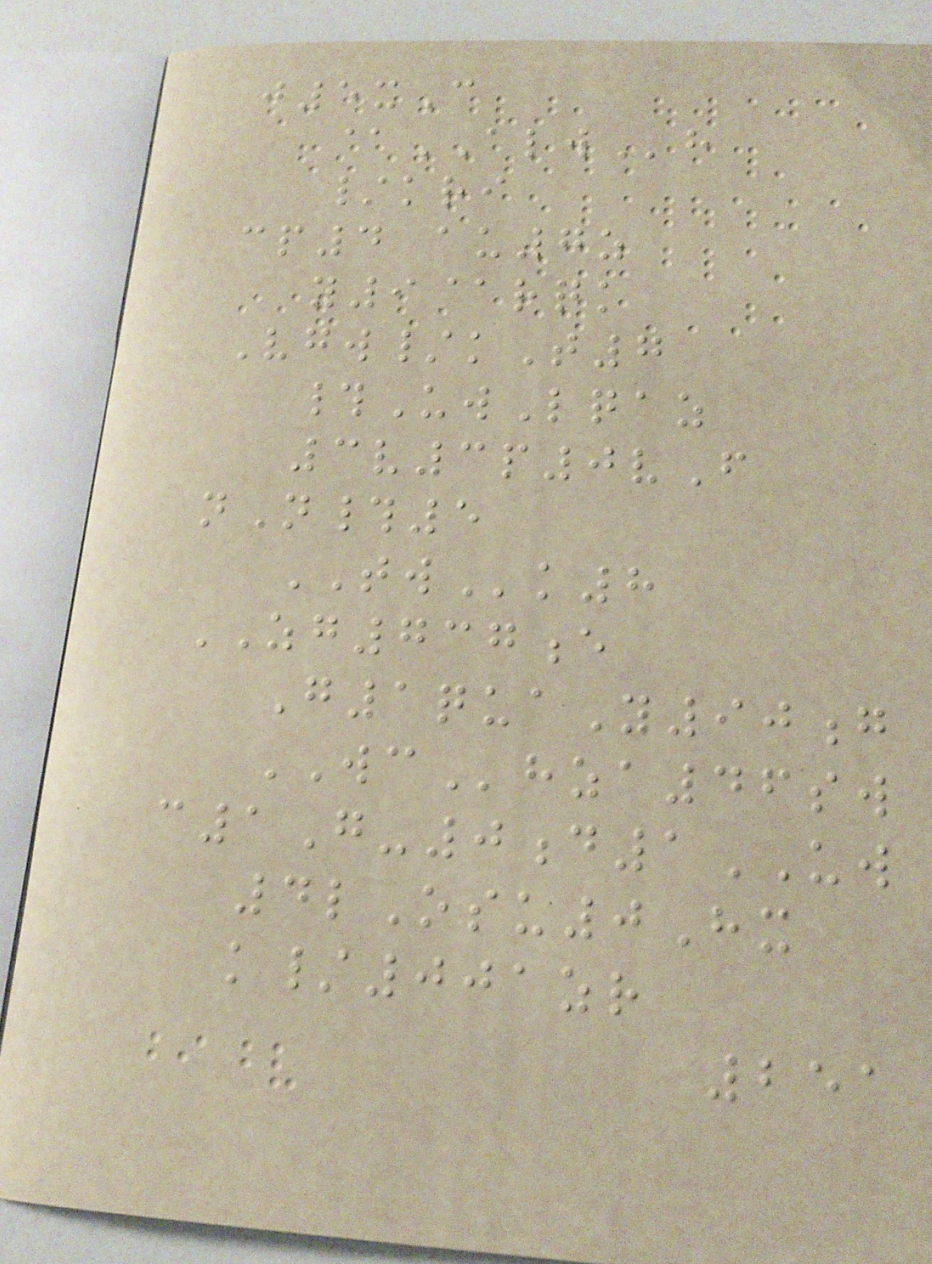j5xC
@ALWh
/kri
cp4 au7z
y9@rqk
Vgw/kT7
#UwLqaz
3v3p0vF
nN#5
TWk8
ZG737e
G1quaY90g
WChza46sw
c1G-0d1UW
4lOsu0Hx
k/001zr
251
